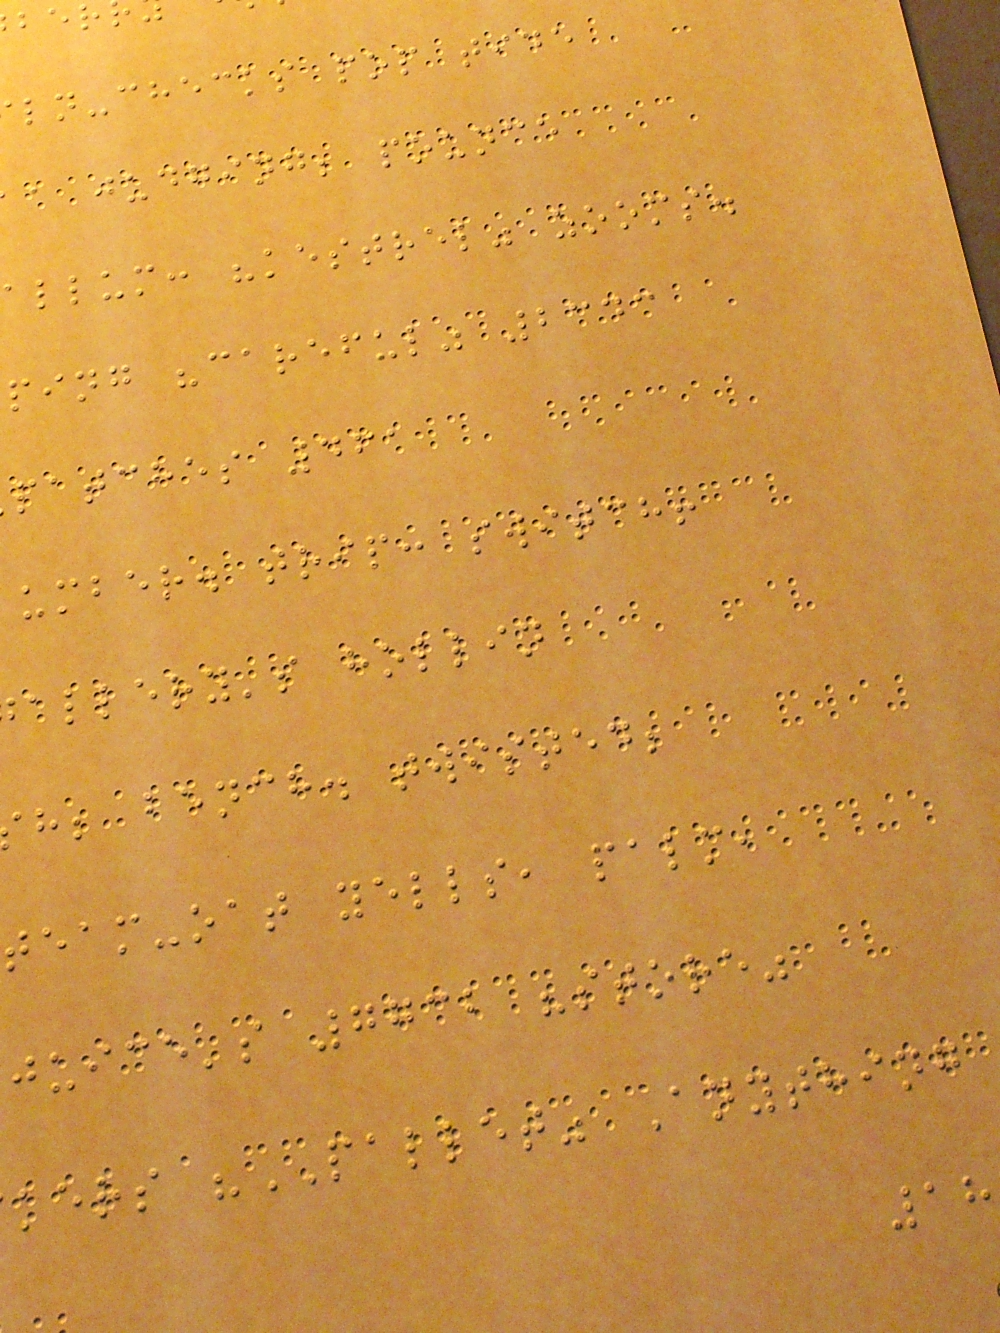ln-checks pop tide
a judging; pounce
allum: "kestrel" zooms.
ping "careful" 2343
patches 461
umber. trip: switch!
allery's hollin
h; bench. twisted;
team-oat yells, palm,
juice's 7732 "store"
kers "PALLET" Anything
